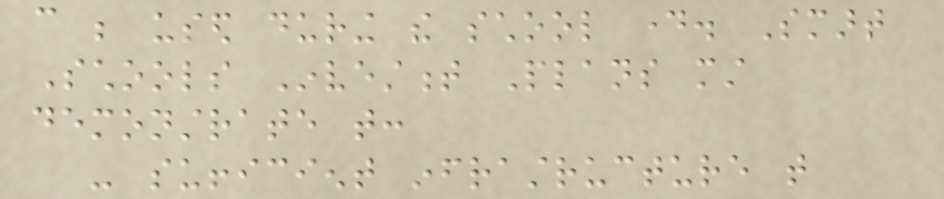can be used during the school day. Smart
Schools Investment Plans must
demonstrate that:
- sufficient infrastructure that
